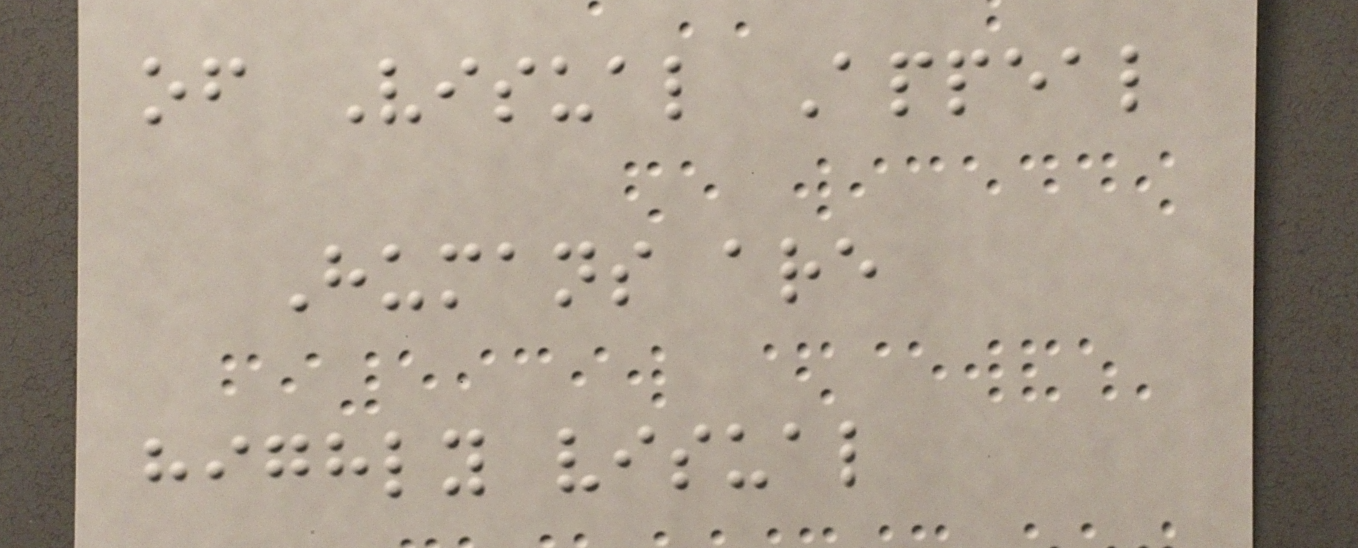of Visual Appeal
Humans are
highly visual
